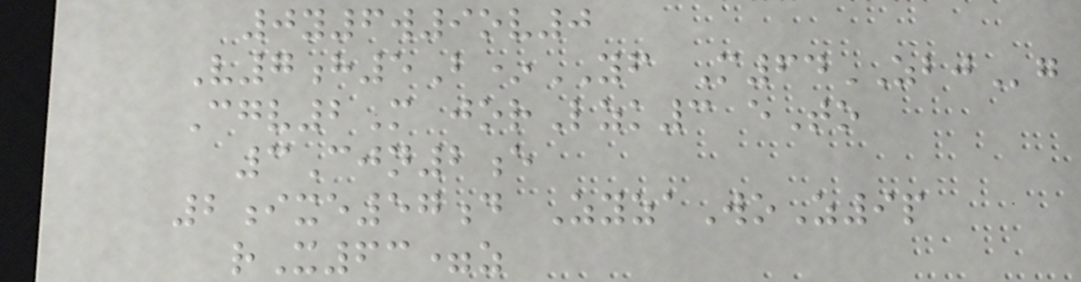0y6w9ov0
V7h5B*YF M64ZBJg
Cgv2M jorLzk3 eTo
3Cjn2e
2ixe57d ZyzaWoZ9p
rX63=z
